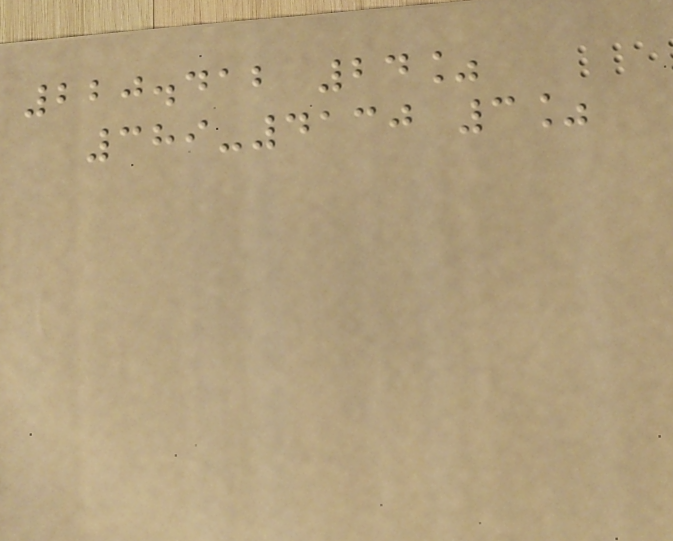220.412 24%
389-4130 3%
